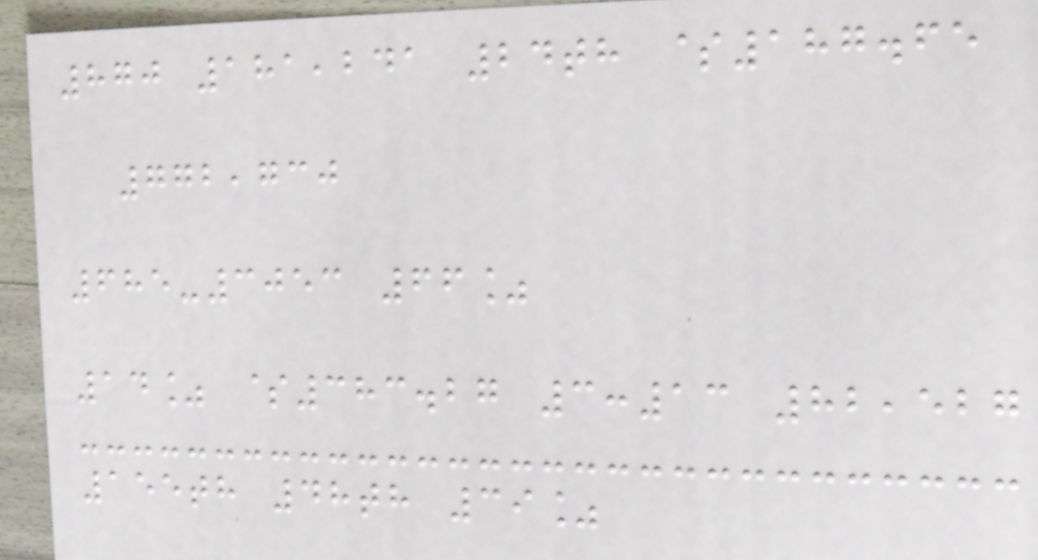870 181,241 24th $187.65
772,730
685-3053 66%
14% $383.27 3:13 82,527
155th 48th 39%
